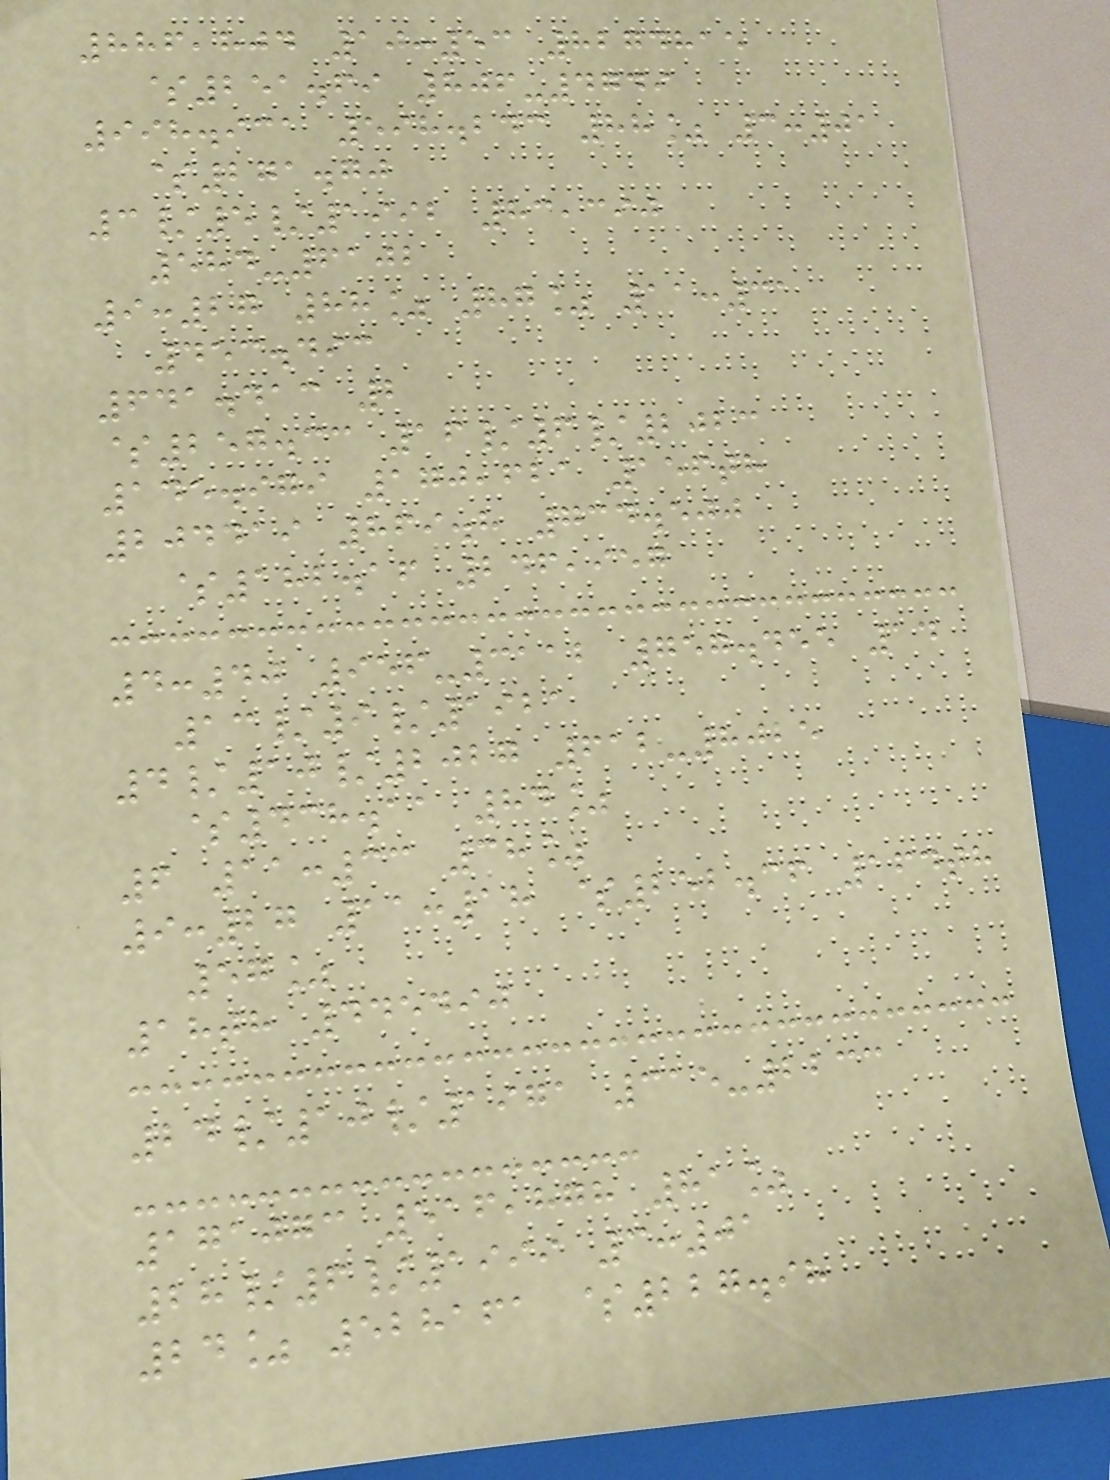886,804 10:53 8274815
$251.69 806-4749
998.931 598.243 88% 3:01
$271.70
3/5/1992 83,390
584-6102
9:27 88% 87% 11:31
453.493
641.413 2
$257.33 16/6/2023
145.979 170,621 156th
204419 869.8 734.500
$182.16 246,957
4:40 956-3112 757.455 14
13/9/1921
4/10/2027 612-8025
$438.11 84%
6 11:33 38%
9:27 11:18 $252.36 164th
57%
18th 445490
24/10/1971 315-2233
171073 516,878 81%
28/6/1999 3:01
24% 528161 $227.98
